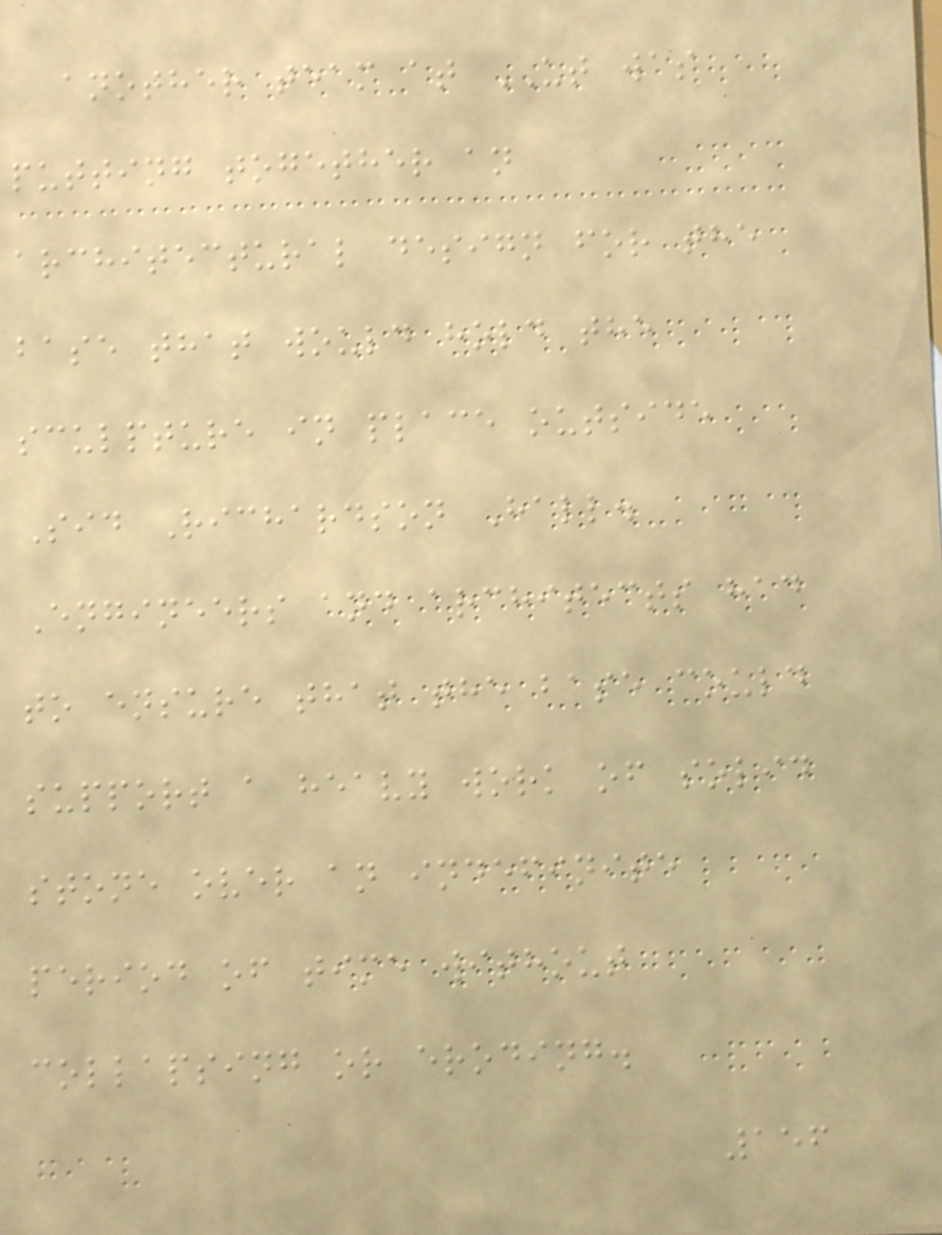another team at UT was
putting together an
architectural design for the
base that would hold the
sculpture in place outside
Sid Richardson Hall.
Engineers and architects had
to ensure that the base could
support a heavy work of solid
stone over an indefinite
period of time without
collapsing or eroding.
156
